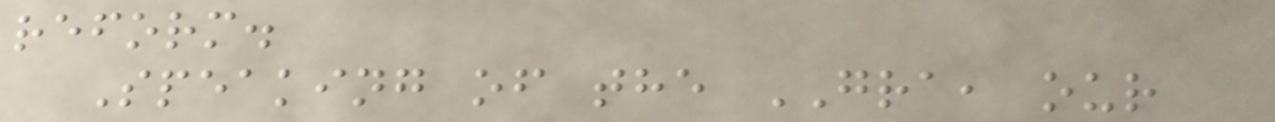reform.
Speaking of the GRA, our
